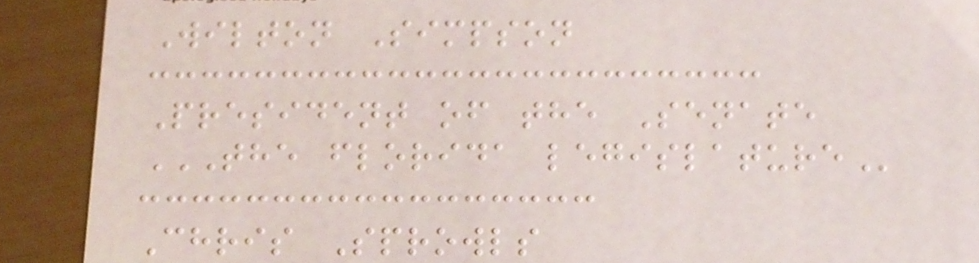Wilton Simpson
President of the Senate
THE FLORIDA LEGISLATURE
Chris Sprowls
